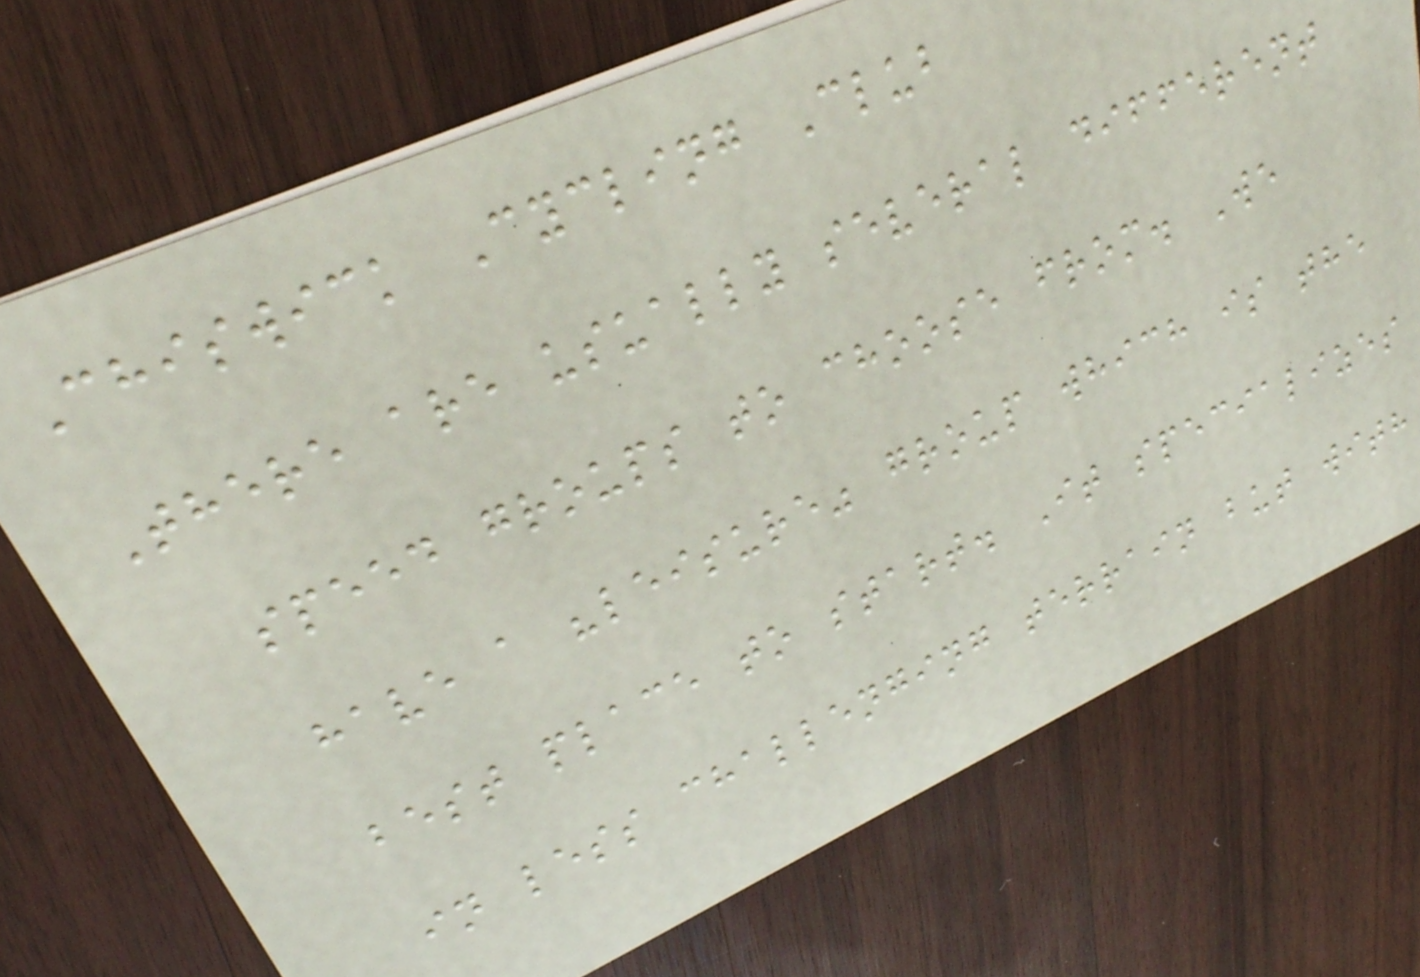Chiswick Cycling Club
There are usually several different
speed groups to choose from. We
have a "leisure" group which is the
best place to start. It specializes
in less challenging terrain but with
